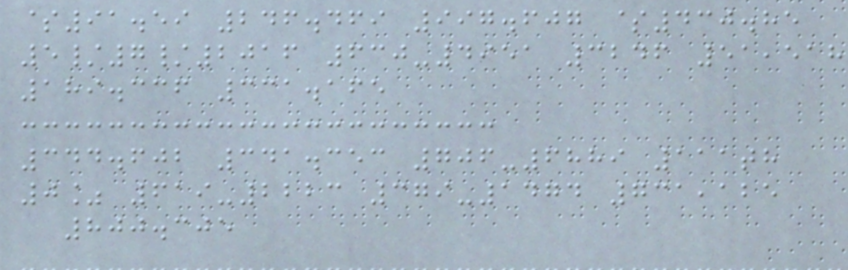$91.59 246.469 997.607 $430.85
5/7/2016 630-4951 3246 51,518
189.336 331.165
344.602 341.353 706-6889 111th
0% 619-2223 379-1474 731,125
800.305
